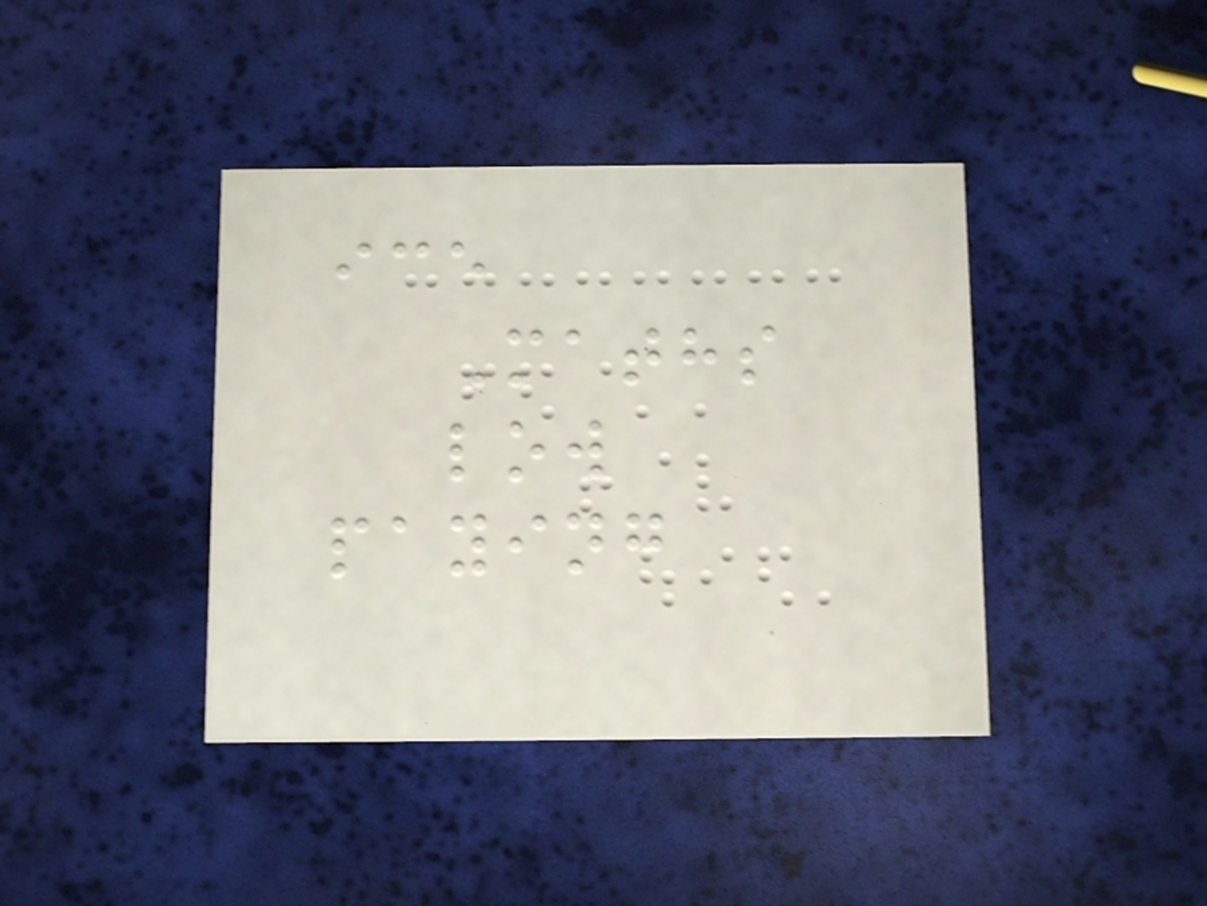ice
Maths
low
paying
